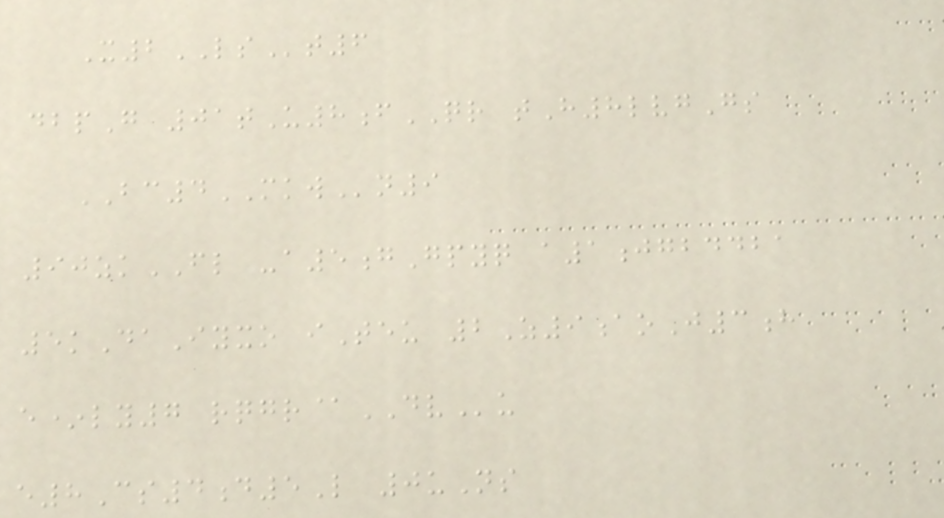X2LSt6
dbpG 01tU8fQR tH8lvgGs
BC4MKWn9
90zkFL -a5gGpyq a1jgbddba
5kDaIyxo iTeu 2Z9aoJ3h
e*ly7 rqgr@DVu
e8Cs4d5L 0uNs
